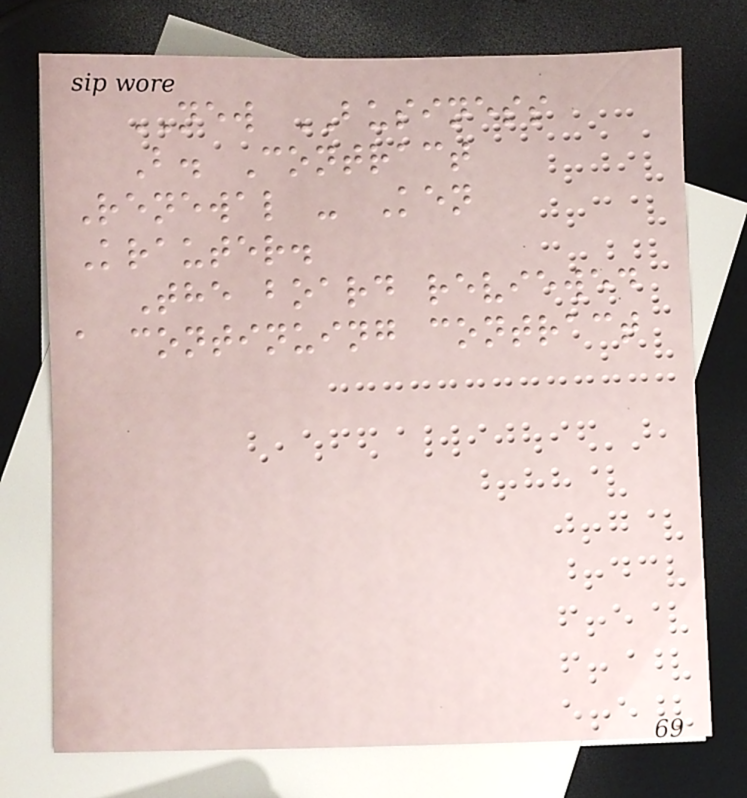NEW BUSINESS
B. Contract
Renewal - Ken
Krauter.
The board reviewed
a continuing contract
